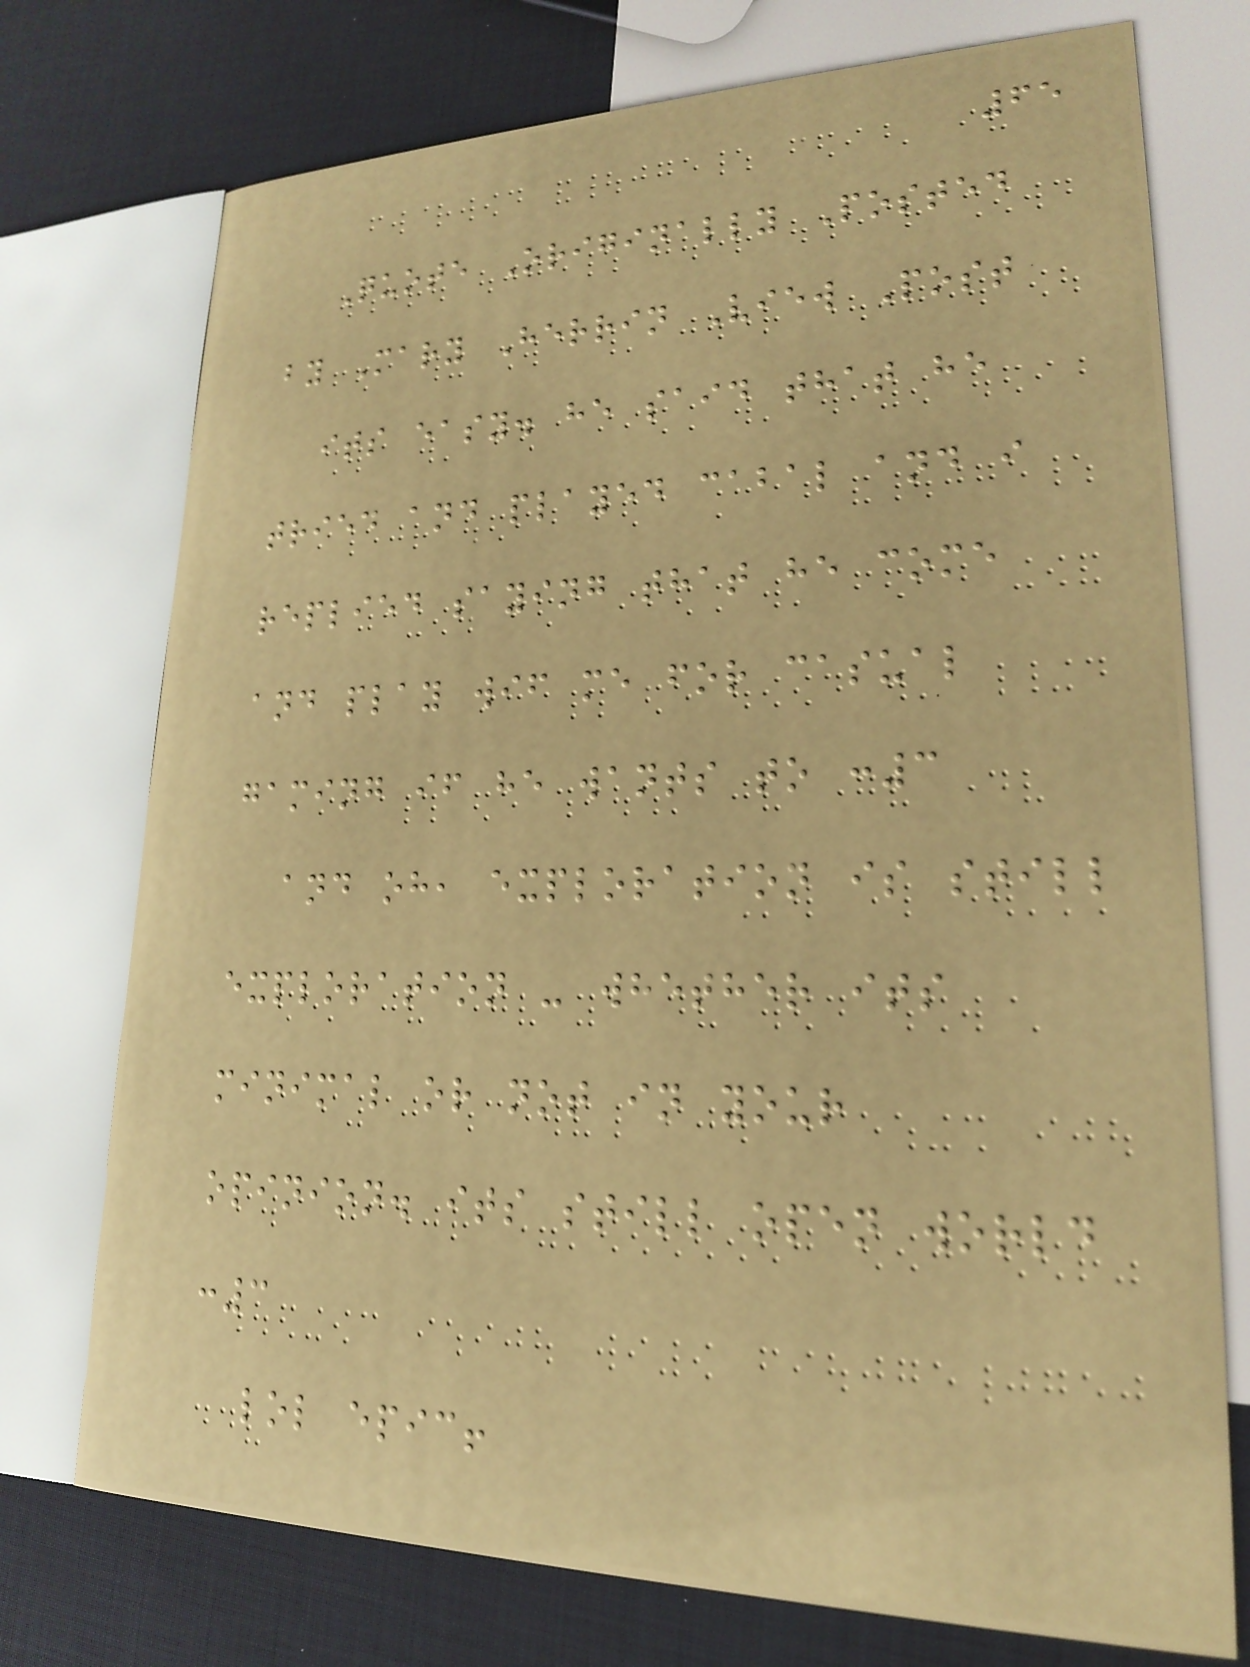65
Quote Originally Posted
by Mary Herrin View Post
its easy. he said that he
tried and played cabal and i
replied saying that he come
and play wif me for casual
gaming if he wants to :3
and oh, exploration is still
exploration - whether its
minimal or not in your
opinion. its still open world
:3
lol epic!
